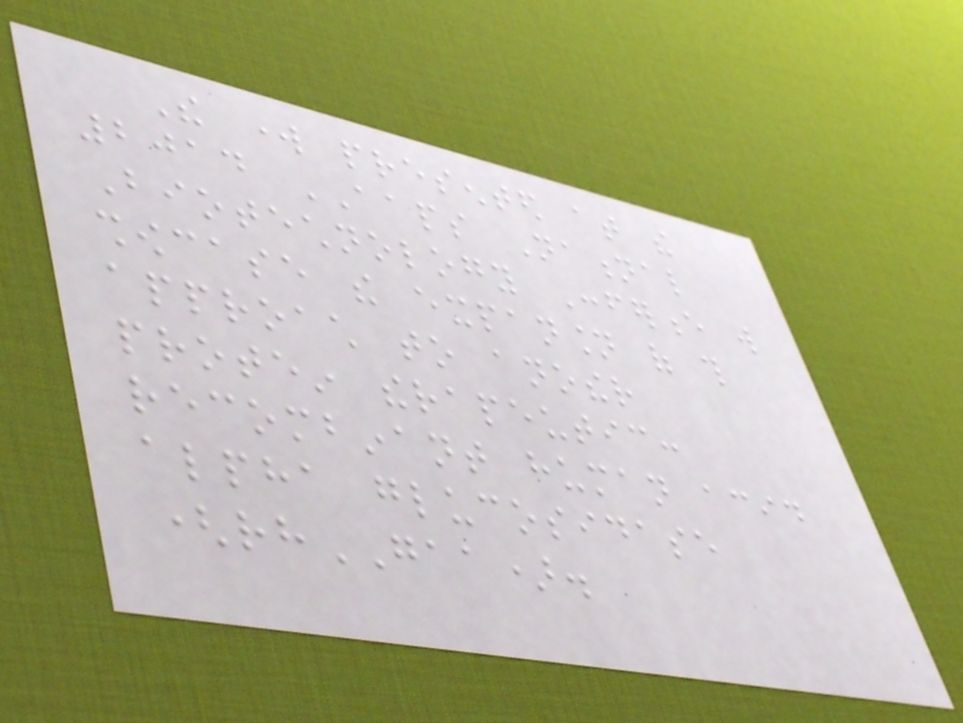The work presented at the
2014 AAPS National
Biotechnology Conference will
showcase the expansion of this
approach to another
protein therapeutic:
recombinant human acid
alpha glucosidase
(rhGAA).
